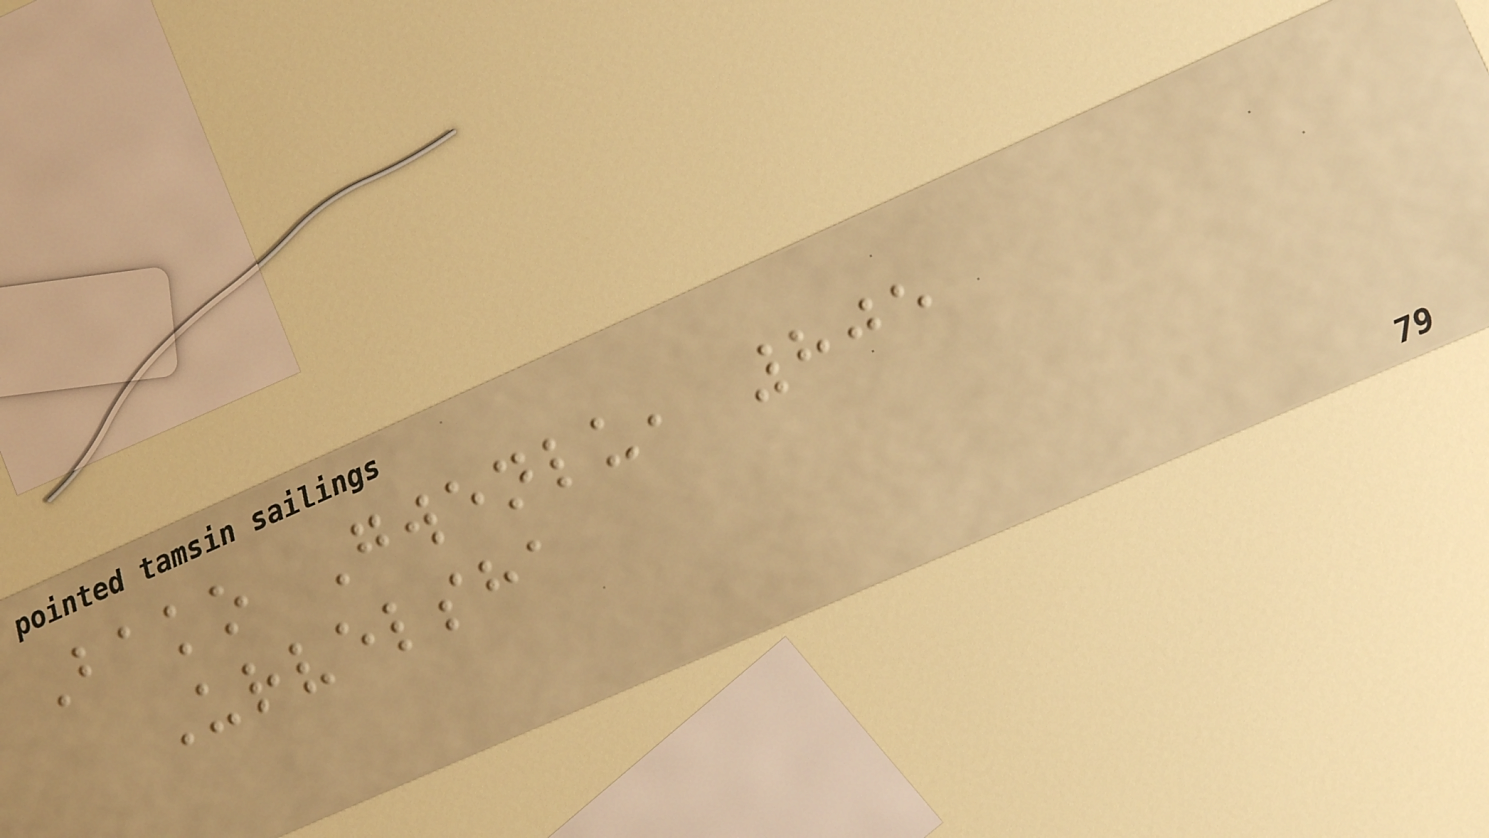Bako Gwenlu, 805
Urvelsha
